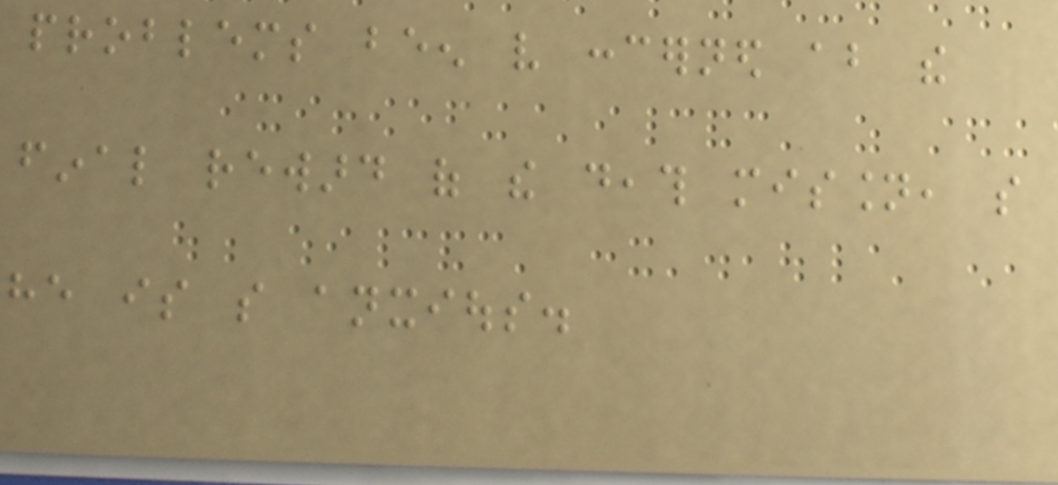problems been very concerned about the
final reward of the death mission, so
he is so anxious.
